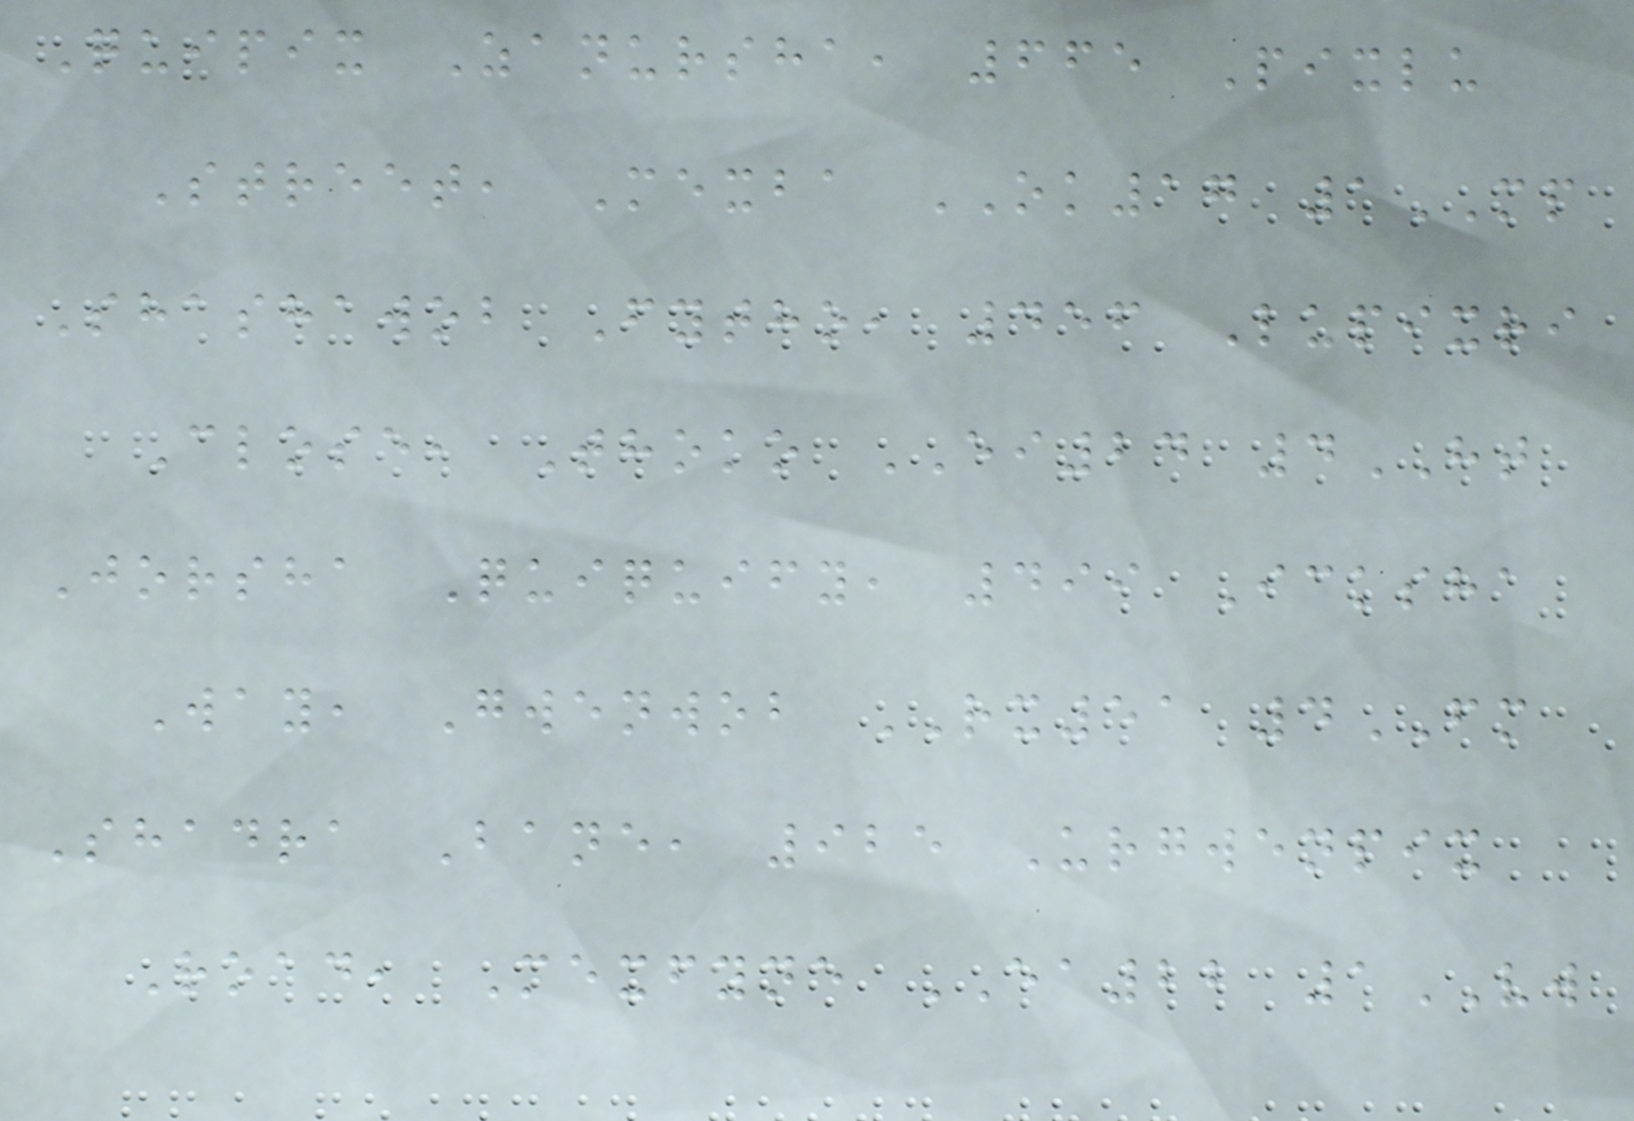Quipix Zanursha, 665 Pixlu
Street, Mexba OK17 1MP
Shashawob Fytho, 456 Lupixri
Close, Thoko EI24 4HT
Jorsha Quiquify, 499 Icksha
Way, Gwenwob RX51 4FM
Shadra Bane, 925 Urgwenpix
Road, Mexfyne EA22 1VW
